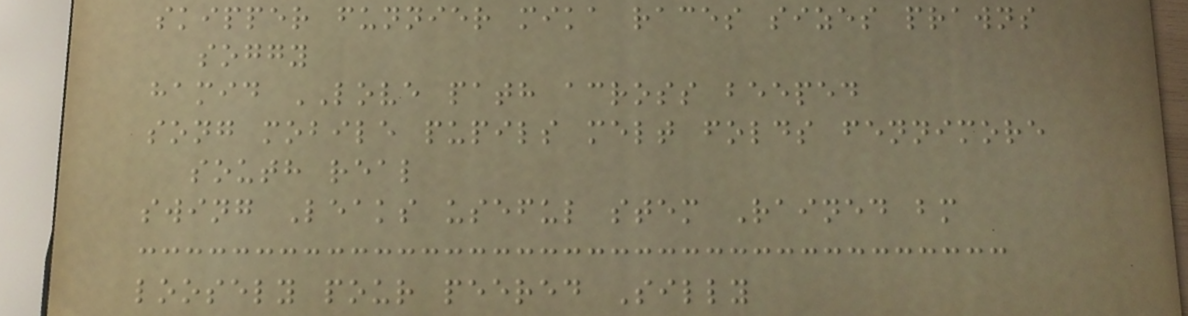skipper funnier mika races sizes prawns
soggy
hamid LOVE path across beeped
song mobile pupils melt folds fennimore
south real
swing Leaks useful stem Rained bm
loosely pour peered Silly
